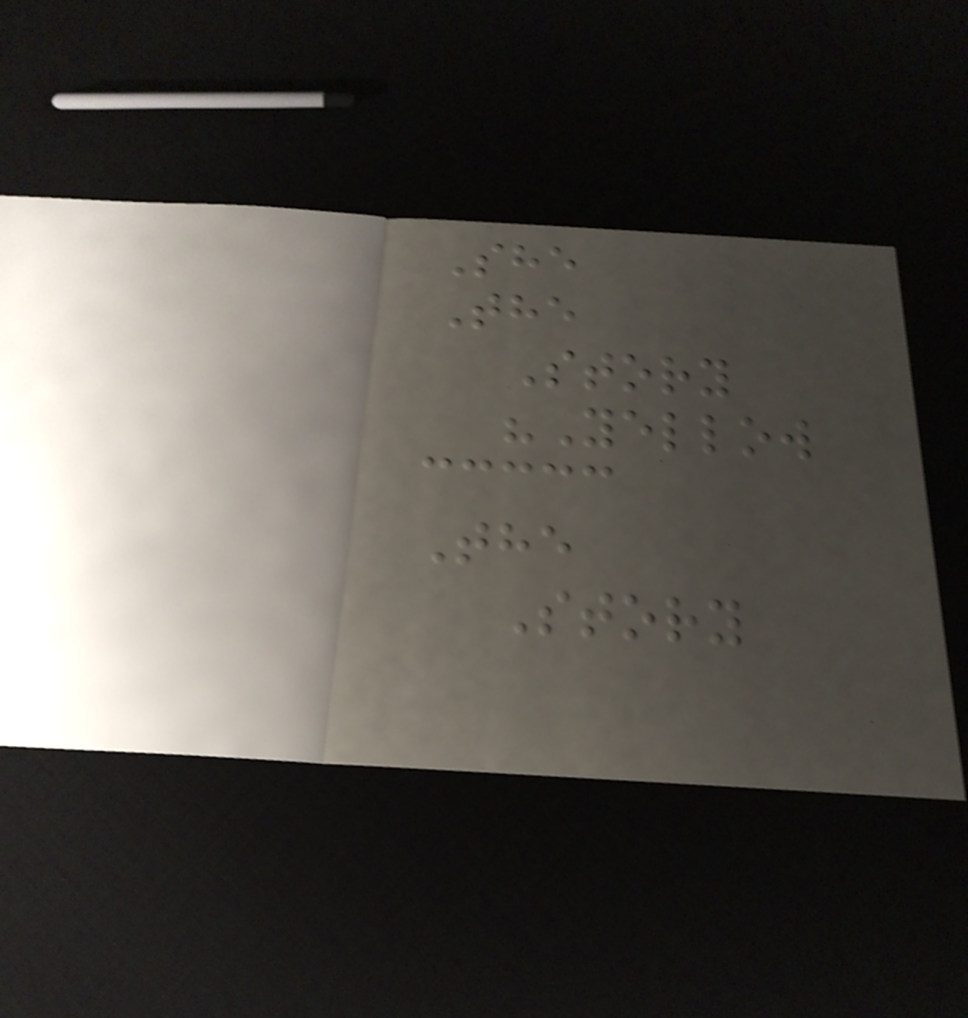She
The
Story
"Yellow
The
Story
